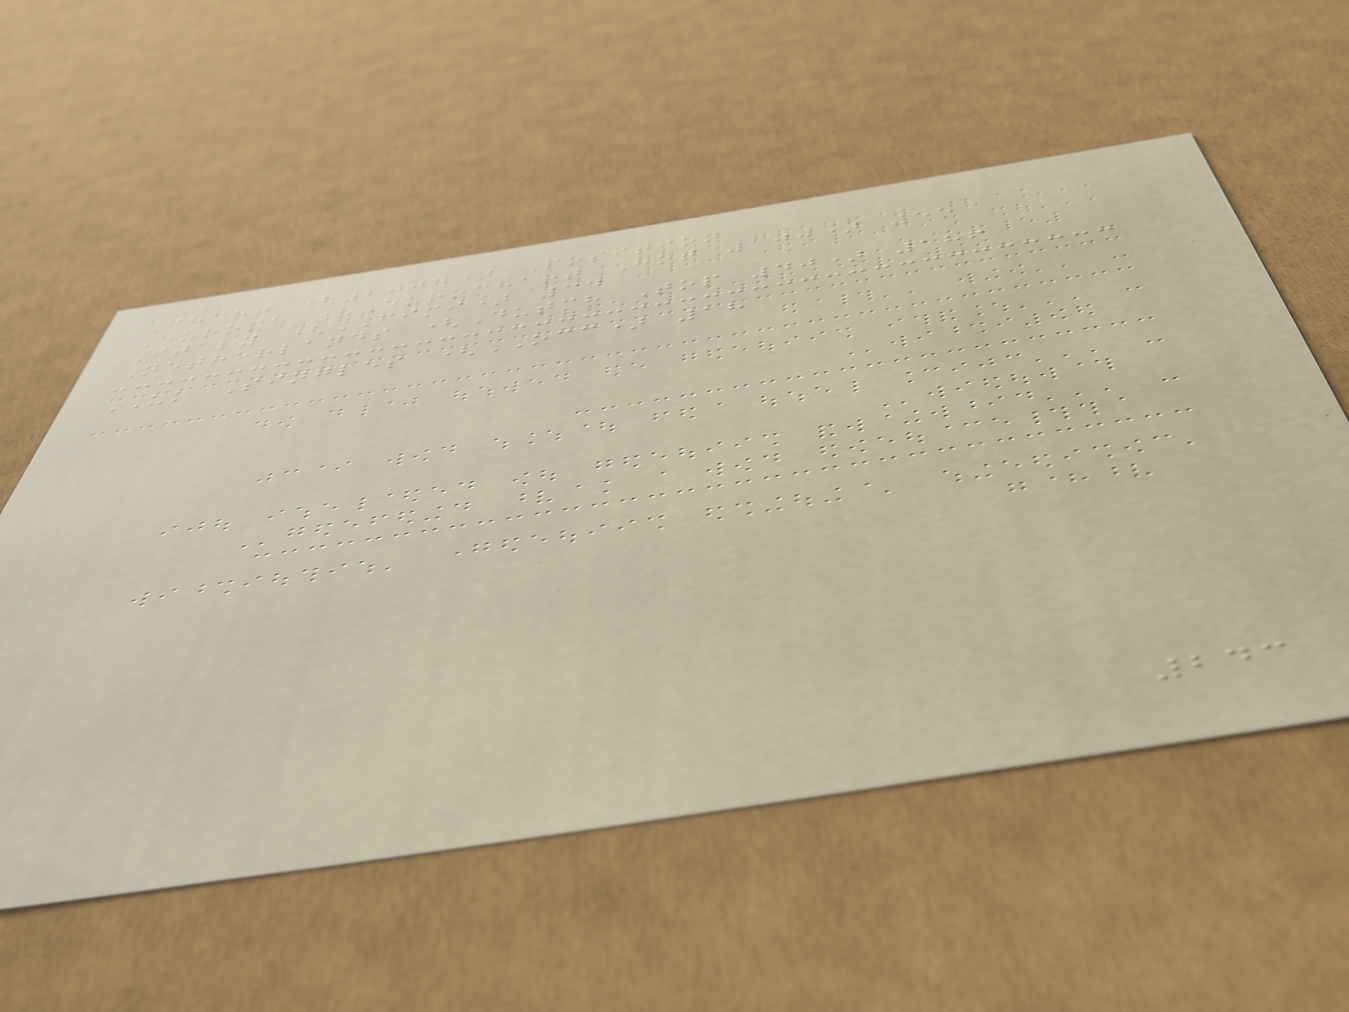Chart (2007) Position
Europe (Eurochart Hot 100) 55
Italy (FIMI) 34
Netherlands (Dutch Top 40) 186
UK Singles (OCC) 18
243
